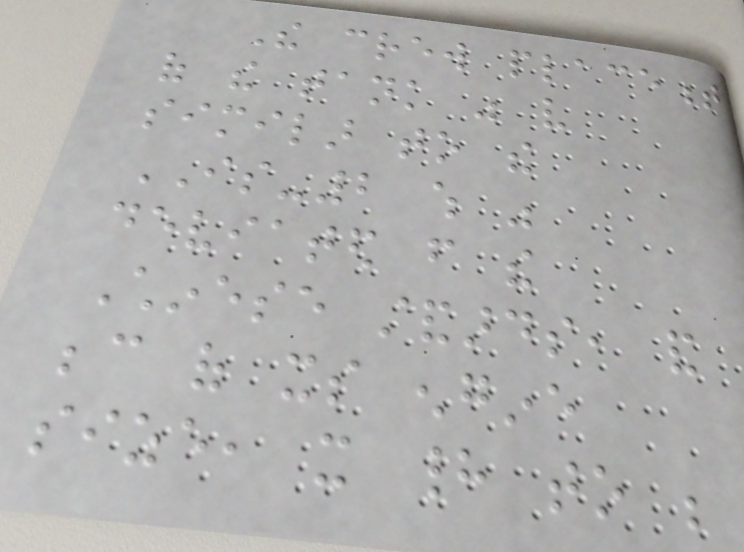The crew placement
of the tank was very
similar to the
IS-2 which was
deviated from the
Chinese standards, and
because of its engine
size, it had to be
